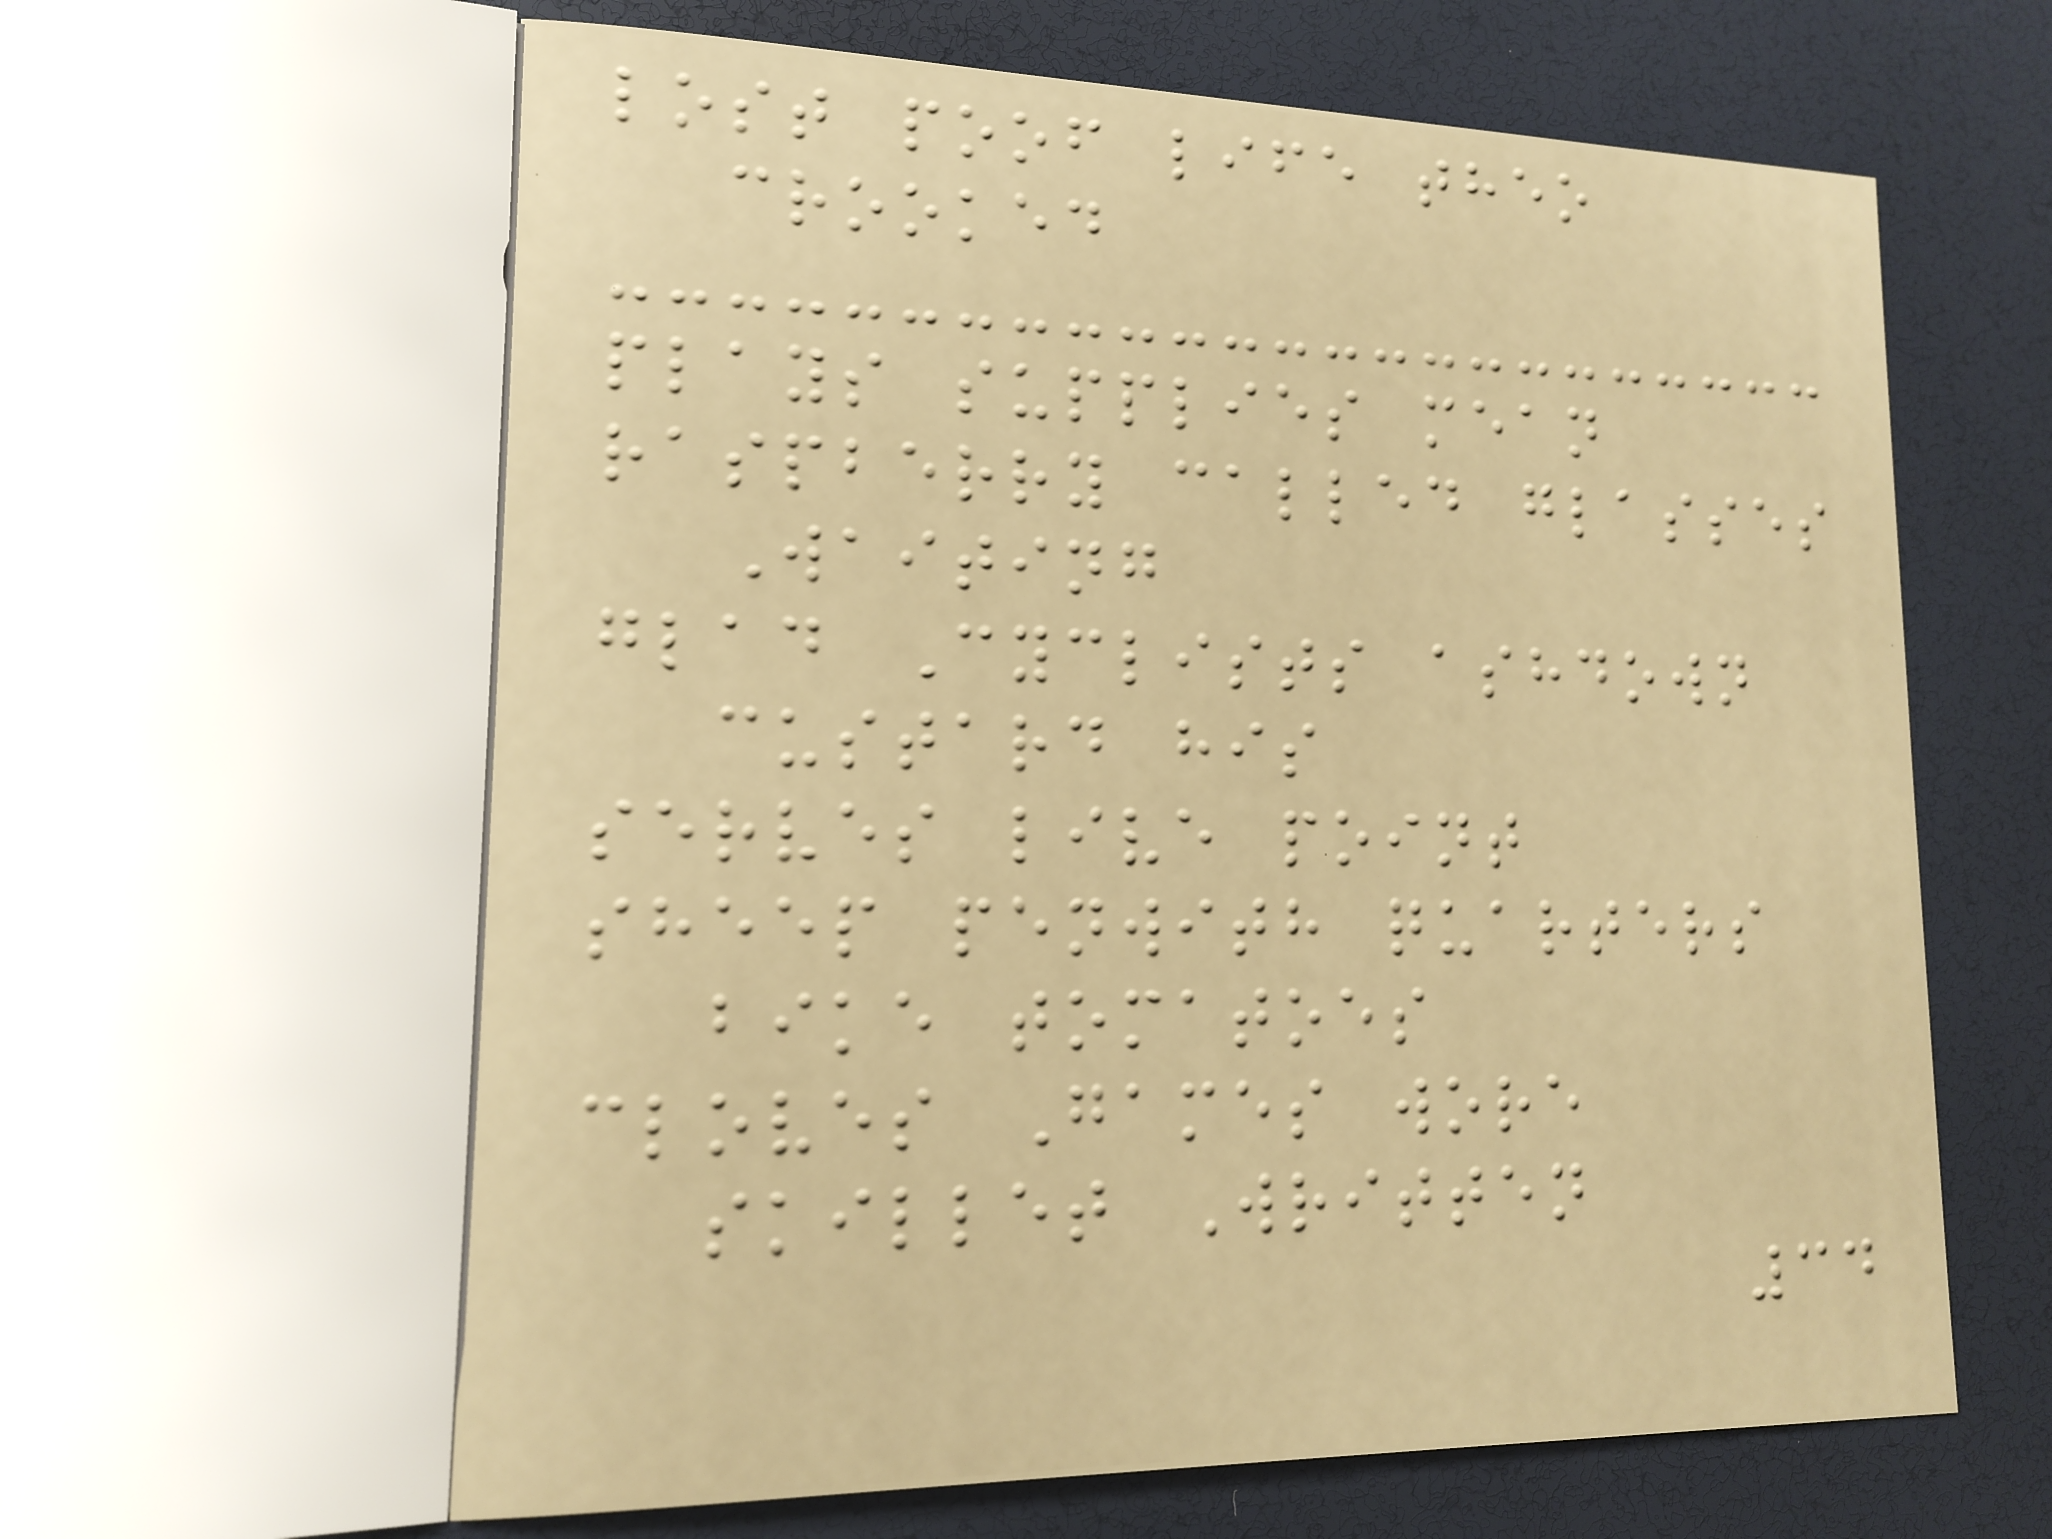lost poof life theo
crooked
plays supplies mean
raspberry called glasses
Waiting
glad Cyclists ashdown
custard his
serves live point
sheep penwith quarters
bike tomatoes
cloves Games wore
skillet Written
34
